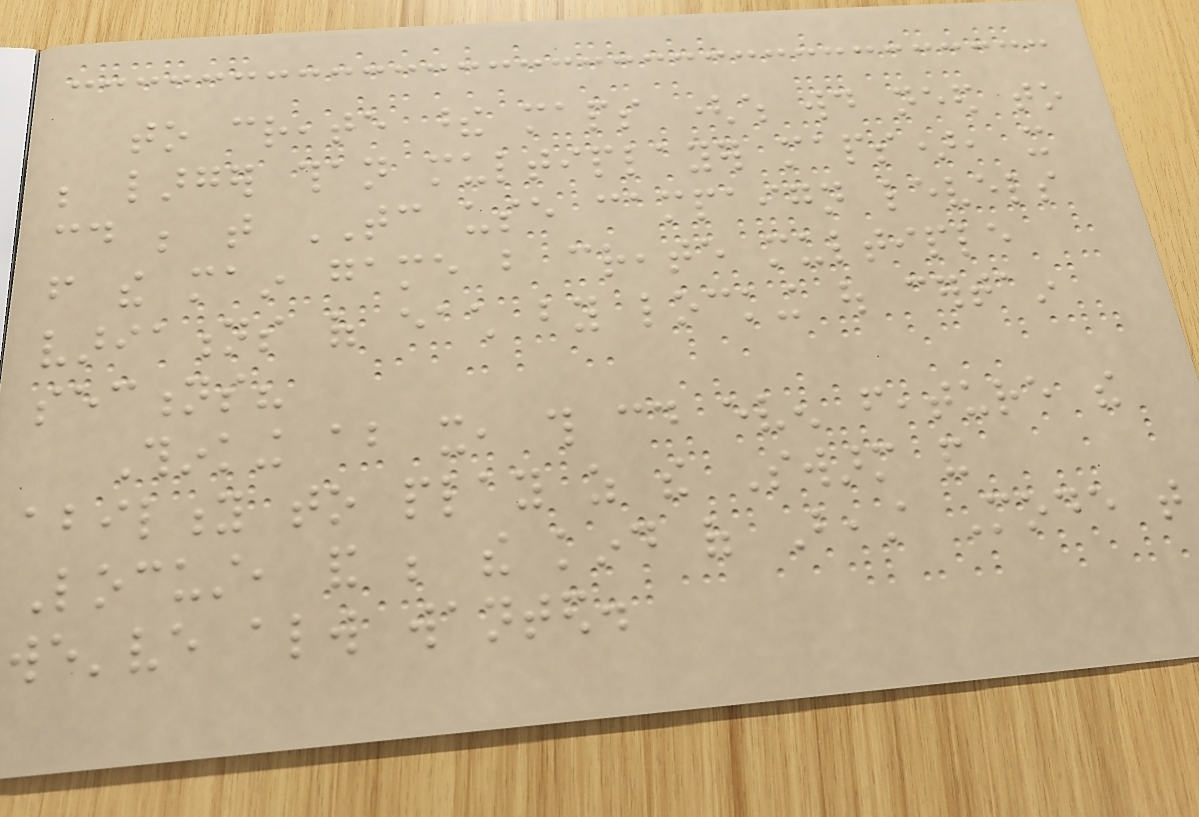to create these maps (which would need to
be larger than multiplayer maps), it
could be that TC use campaign levels
from the main game but create multiple
variations of each by locking out certain
sections?
Thinking about it, this could even feature the
ability to play as the Swarm and
Locust, and be the kind of Beast Mode that
we've always wanted.
